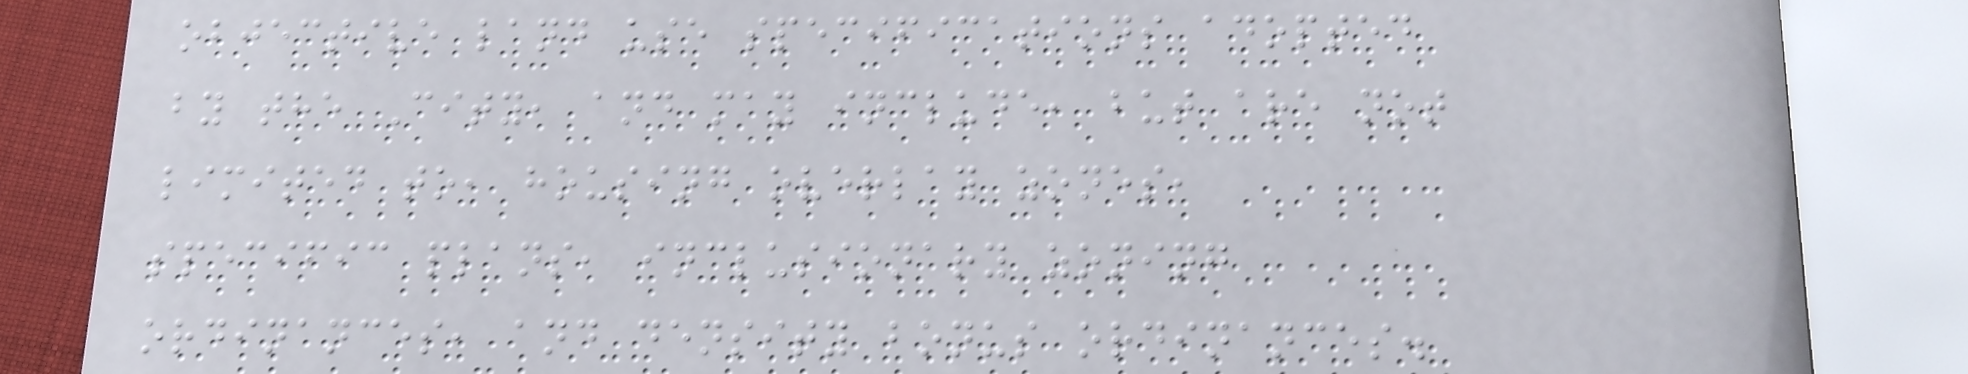objective land use specifications adopted
by the City, and may include, but are not
limited to, housing overlay zones,
specific plans, inclusionary zoning
ordinances, and density bonus ordinances.
